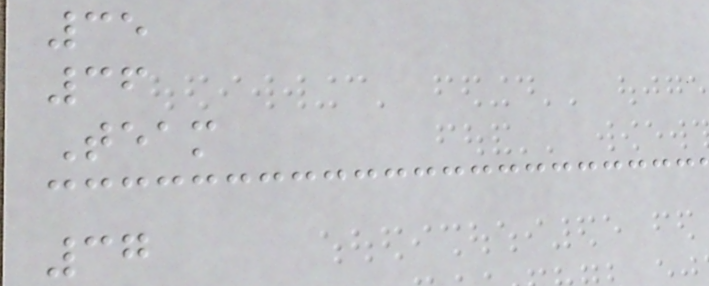35
36
Team
37
